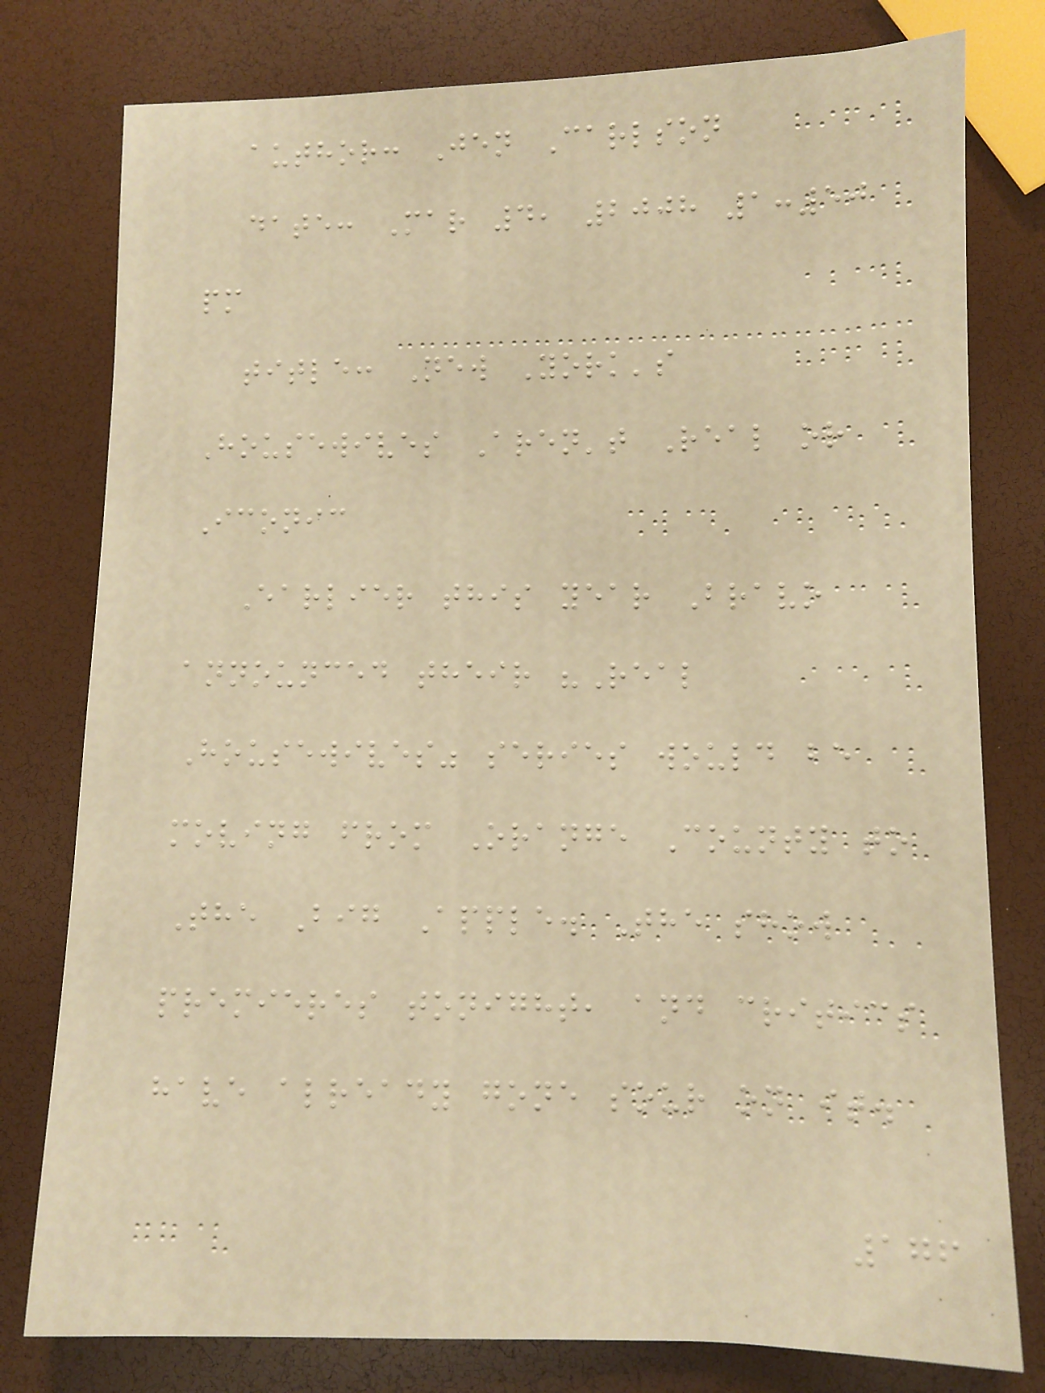author: Jen Carlson
date: Mar 4, 2008 1:50
pm
title: New York's
Housewives Aren't Real or
Iconic
Earlier this year Bravo
announced their "Real
Housewives" series would be
moving from Orange County to
The Big Apple. The show
premieres tonight, and critics
have already gone sour on it.
176
